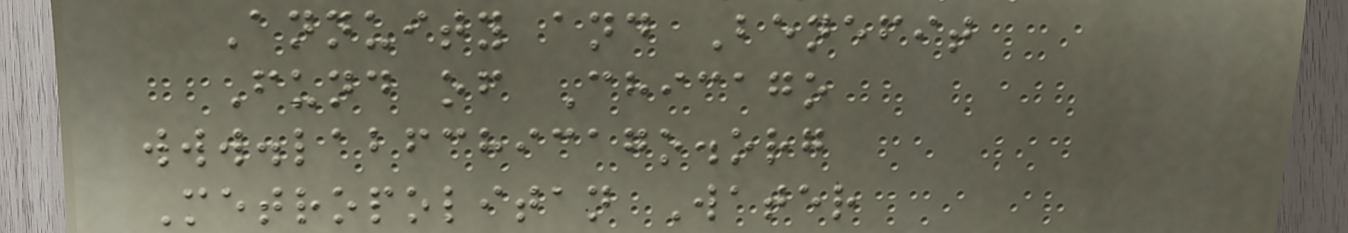Annuity and Benefit
Fund of Chicago
www.labfchicago.org
Metropolitan Water
